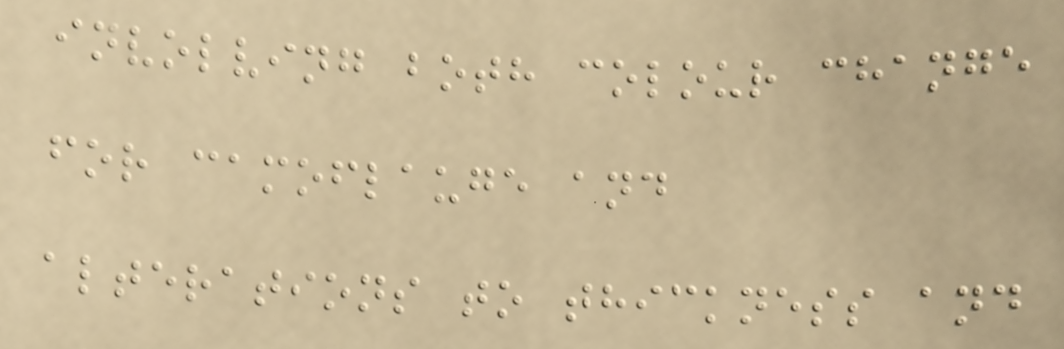involving both colour change
for camoflauge and
alterations to thickness and
